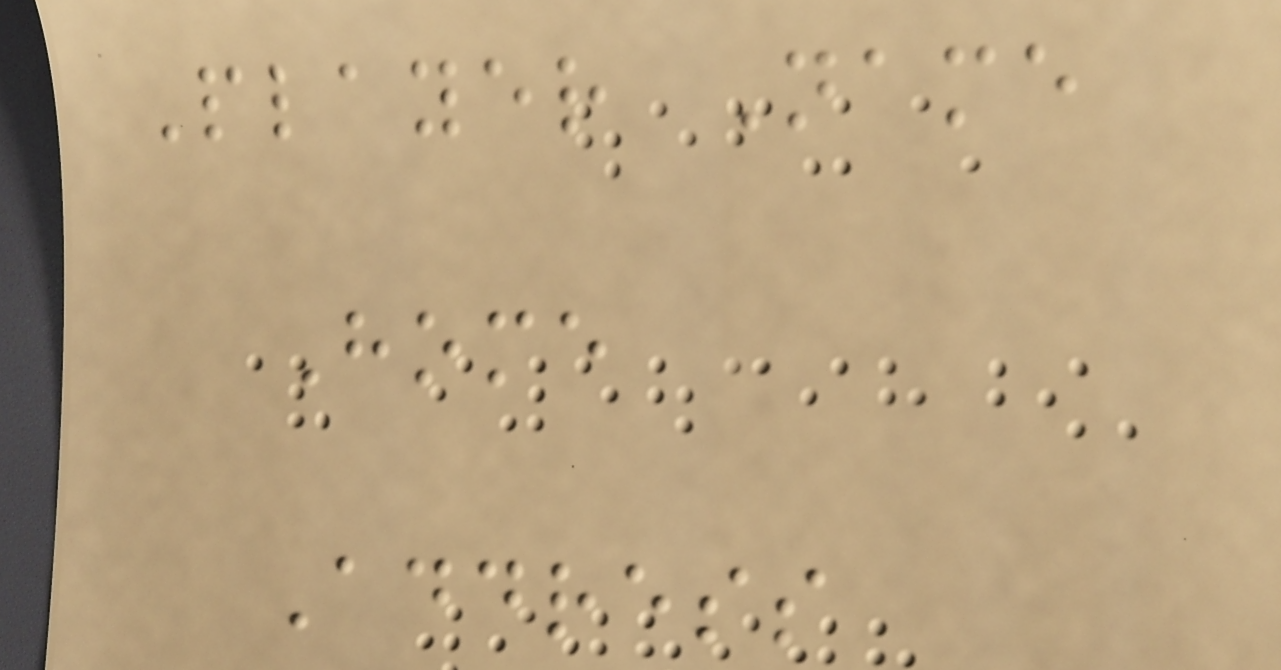Player Name
Home
Address
